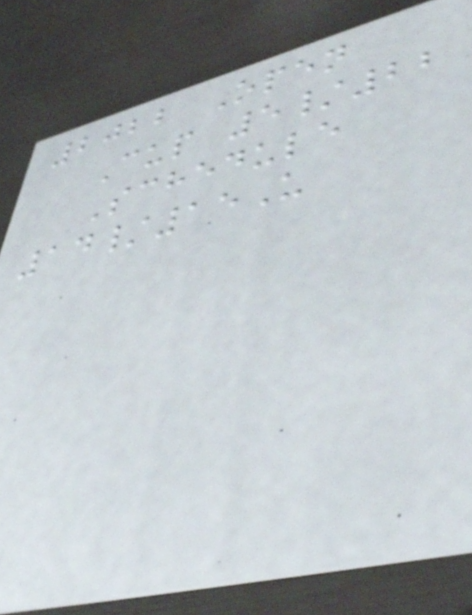2022 Open
Cup 5/22
Schedule
14/15U
